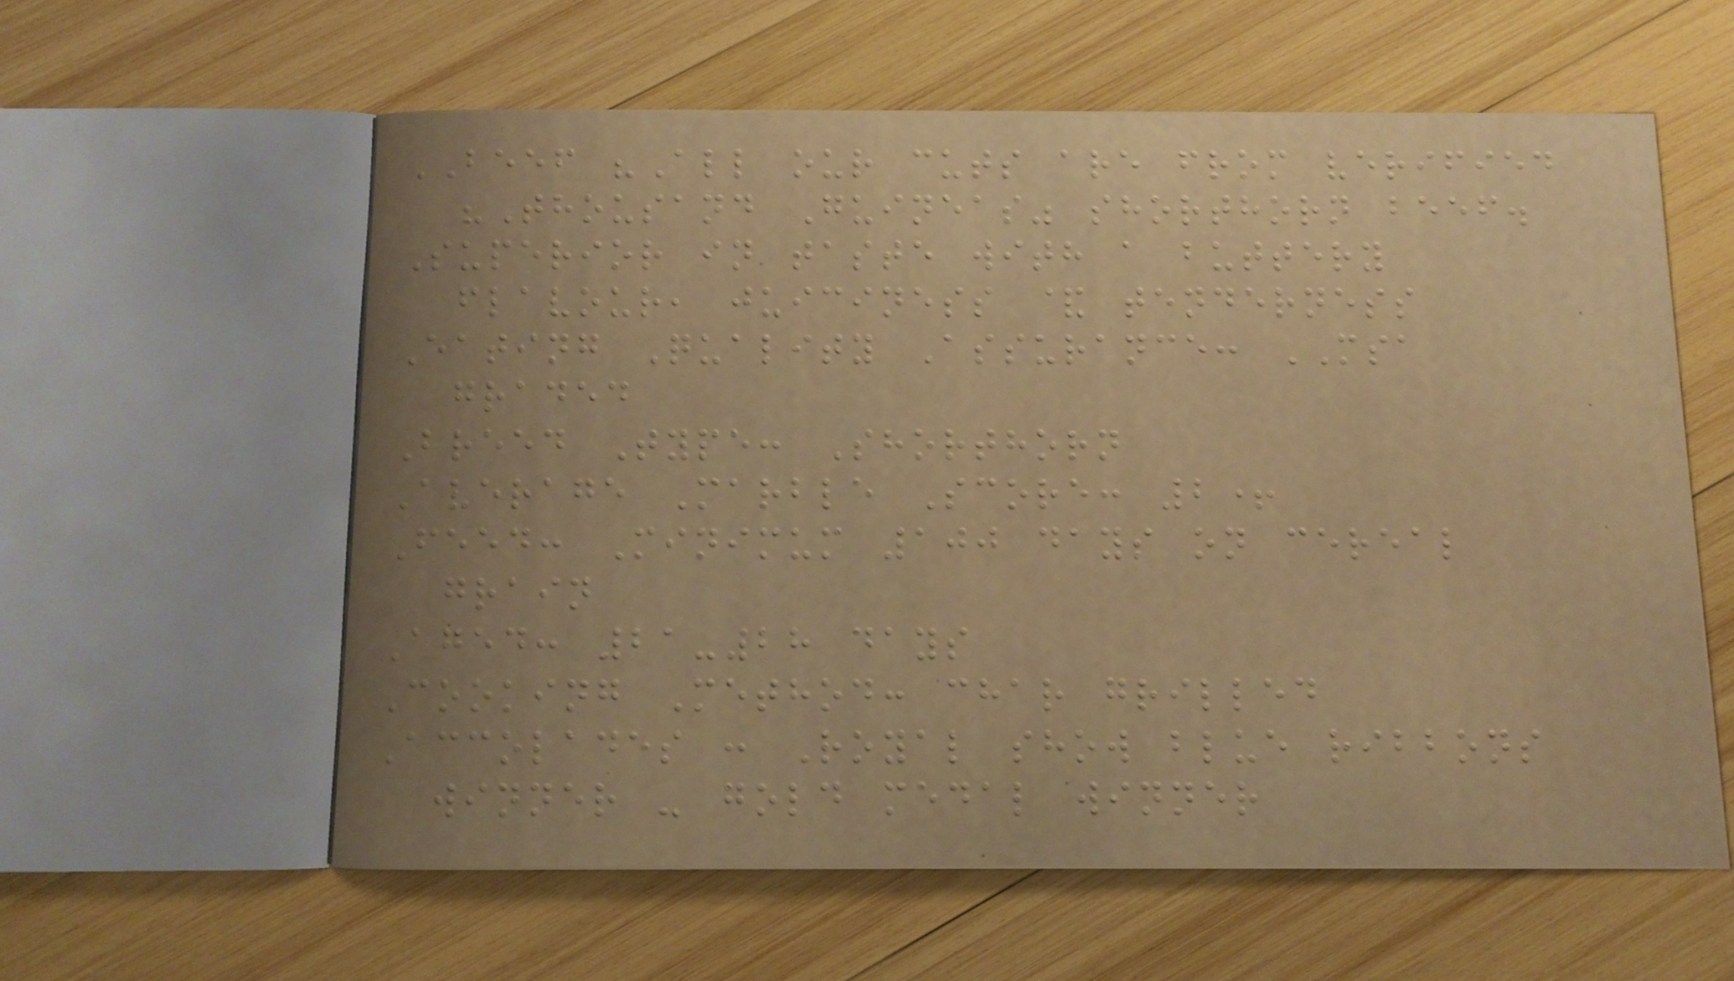BEEF "All our cuts are from verified
"Thousand Guineas" shorthorn beef.
Superior in taste with a buttery
flavour, juiciness & tenderness
Eating Quality Assurance: MSA
graded
Breed Type: Shorthorn
Average Marble Score: 2+
Feed: Minimum 100 days on cereal
grain
Aged: 21-28 days
Cooking Method: char grilled
Accolades : Royal show blue ribbons
winner - gold medal winner
